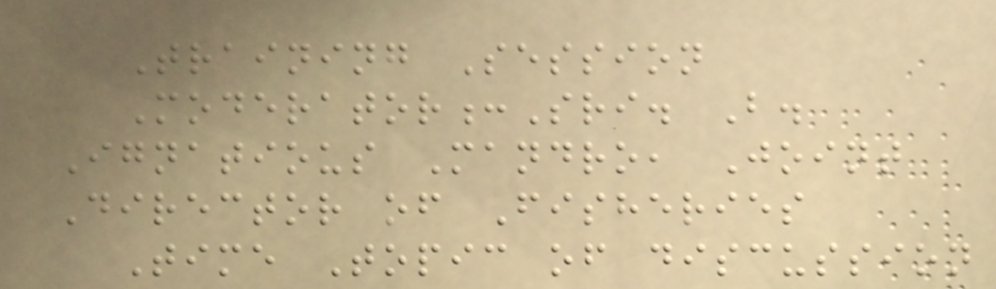Training Session
Moderator:Sri. B.
Ignatious Mandro, Joint
Director of Fisheries
Time Topic of discussion
